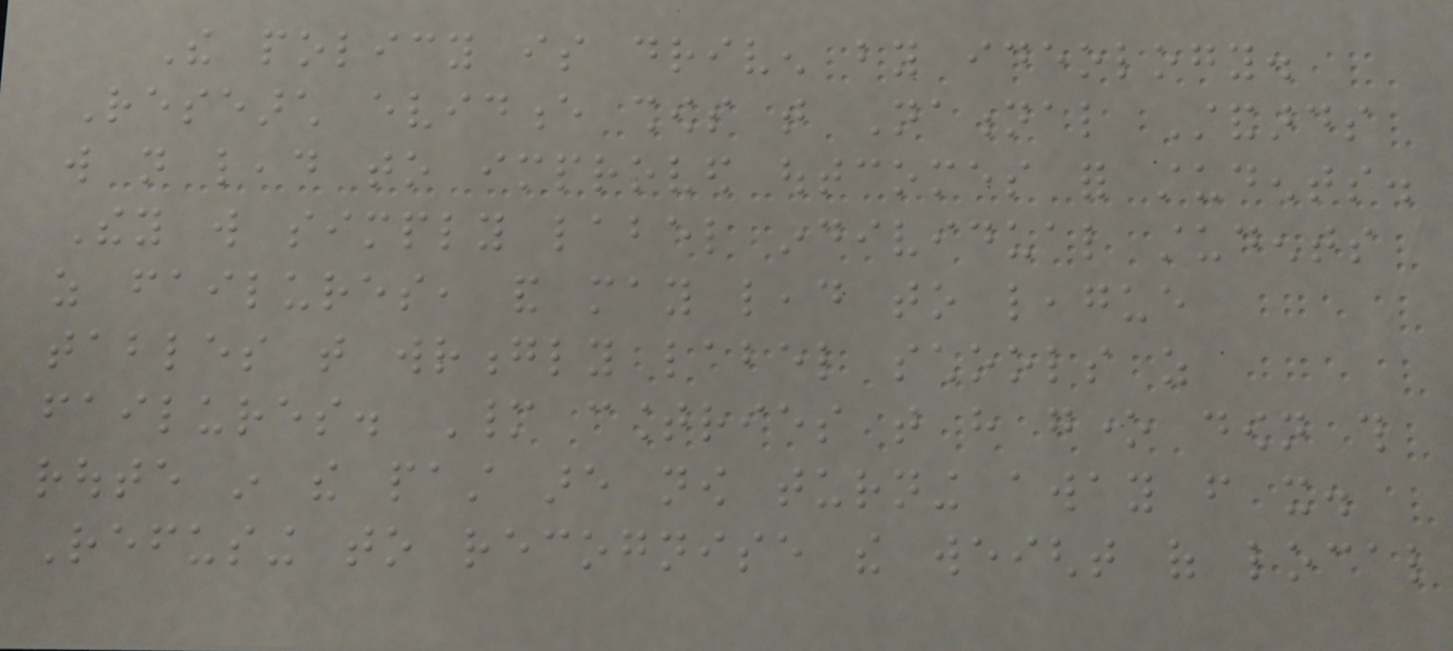The policy is driven by ideology.
Research evidence shows that National Standards
will not lead to improved outcomes for students.
They will simply label individual students
as failures, and may lead to league
tables that wrongly label schools as
failures. Many countries that have gone down this
route in the past are now turning away from it.
Refusing to recognise the weight of local
